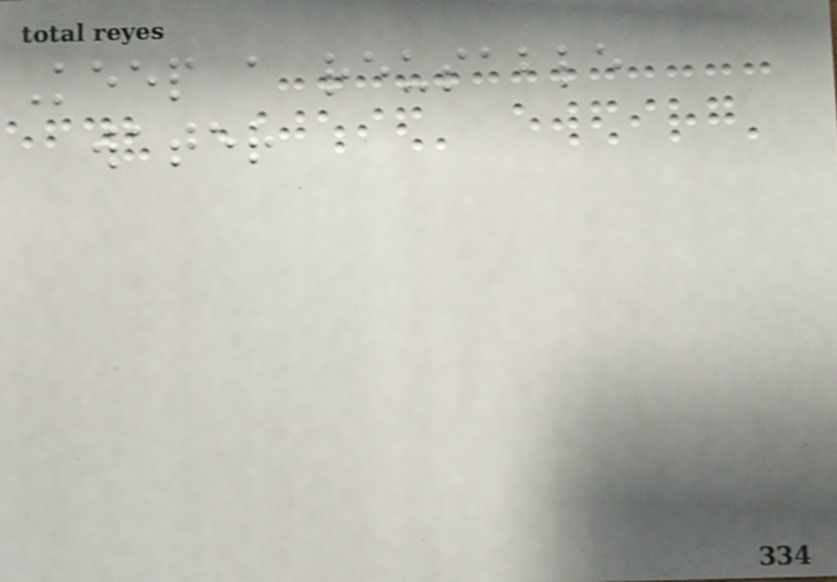Keep a reusable
water
